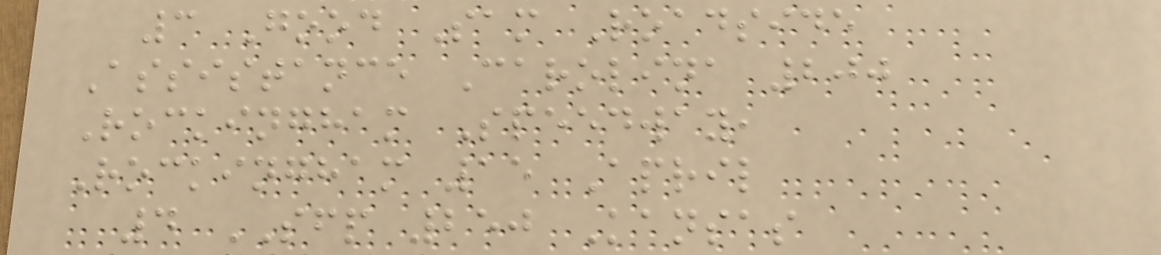3 Good Sam Roadside
Assistance Carolina 200
Rockingham Speedway,
Rockingham 15 April
4 SFP 250 Kansas
